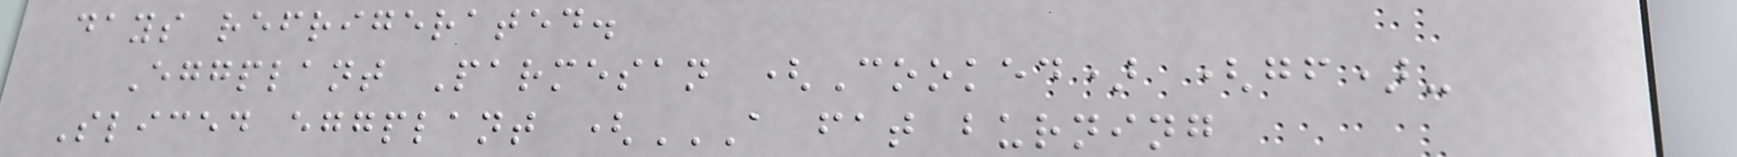days refrigerated.
Eggplant Parmesan (Cooked) (gf)-
Sliced eggplant (A FAT BURNING
